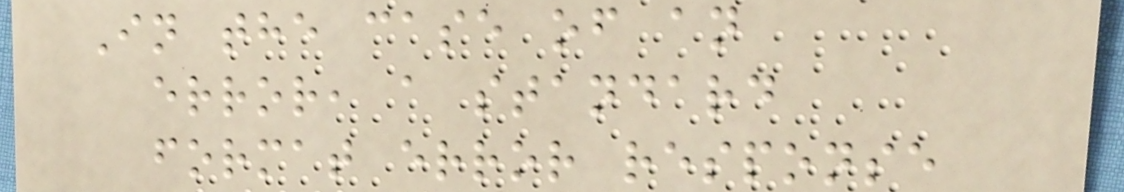In the case of an
error, a standard
format error response
